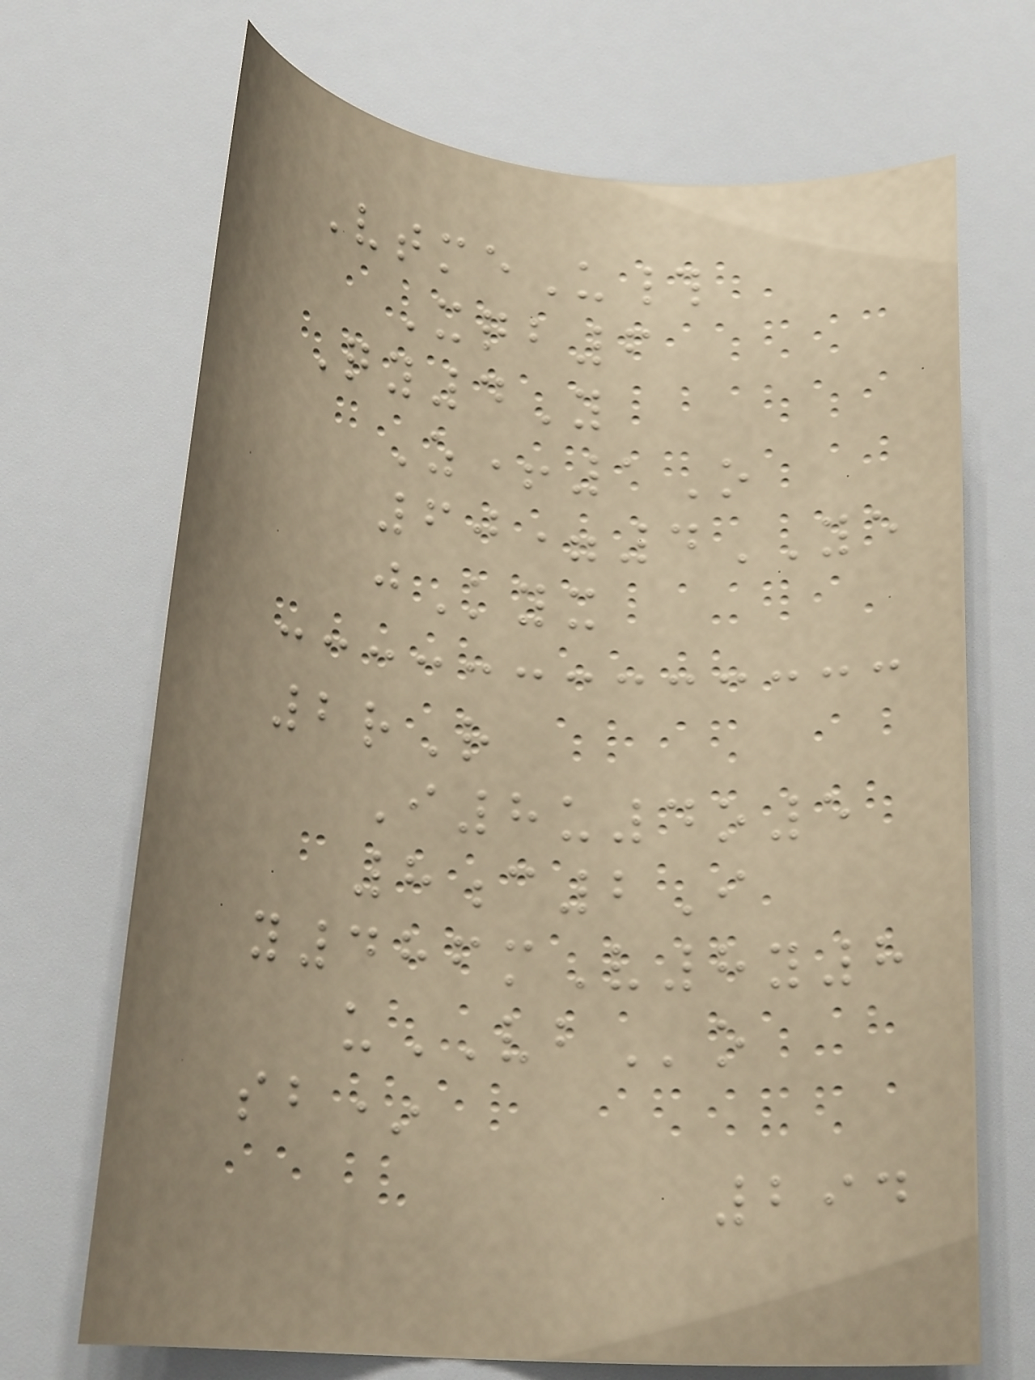VtmeU#
Xqb6
Qy4Y
Z+1O
60=4YE
jKyx
2rR
I8u4o5
8c2I
y486mV8y8
uVBo
sb*
294
